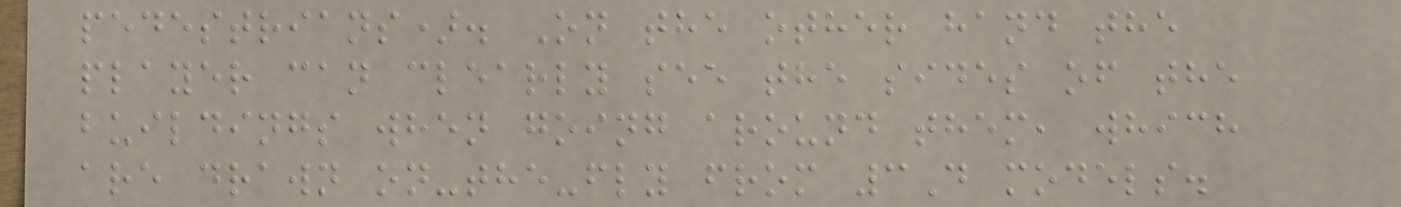pedestrians). On the other hand the
player can clearly see the sides of the
buildings when going around them, which
are drawn on-the-fly from 3D models.
